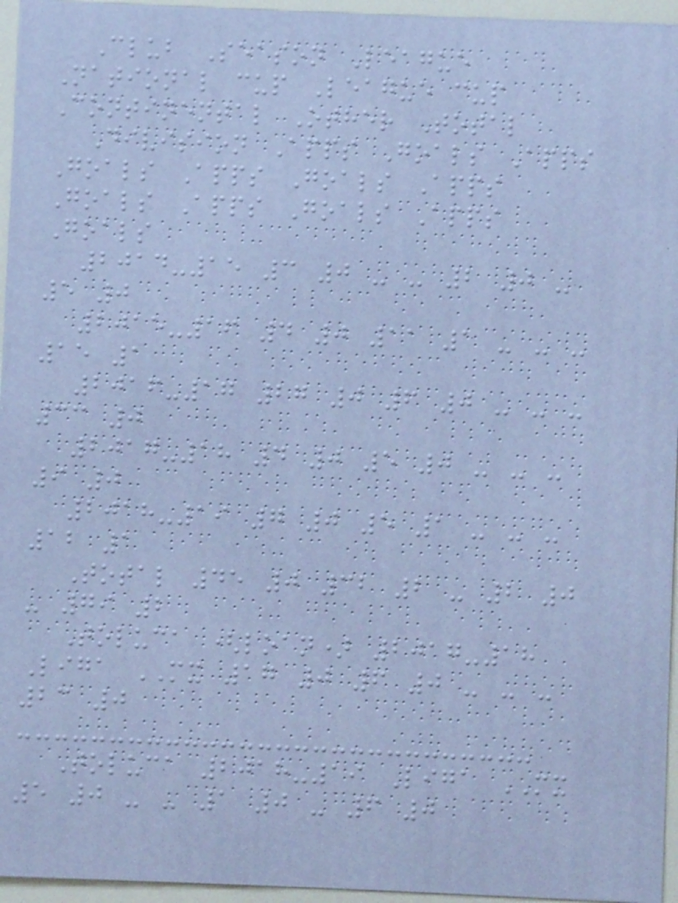Club Season League
National cup League cup
Continental Other Total
Division Apps Goals Apps
Goals Apps Goals Apps
Goals Apps Goals Apps
Goals
2014-15 3 0 - - 2 0 -
5 0
2015-16 4 0 11 1 - - -
15 1
2016-17 27 0 6 0 - - -
33 0
2017-18 4 0 5 0 - - -
9 0
2018-19 7 0 5 1 - - -
12 1
Total 45 0 32 2 - 2 0
- 79 2
Toluca (loan) 2017-18
Liga MX 17 0 6 0 - - -
23 0
Toluca 2018-19 Liga MX
5 0 - - 1 0 - 6 0
